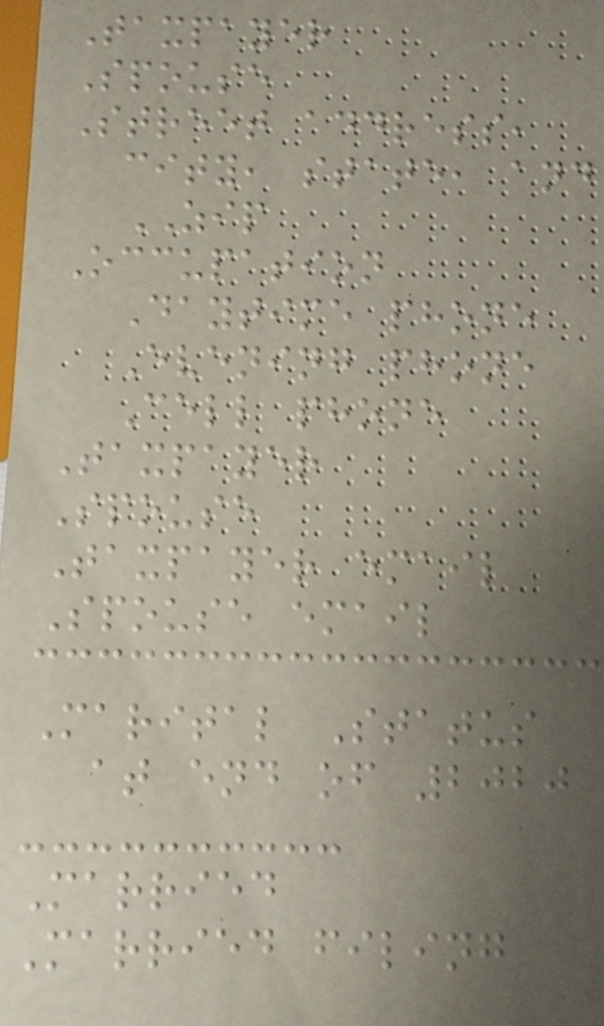Taxpayer
Spouse
Street address,
city, state, and
ZIP
Occupation
Daytime phone
Evening phone
Cell phone
Taxpayer
Spouse
Taxpayer email
Spouse email
Marital Status
at end of 2020
Married
Married filing
